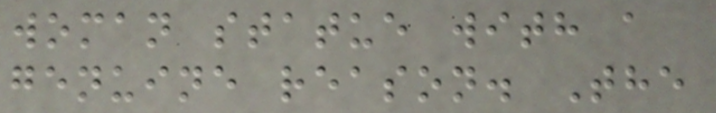woman statue with a
genuine reason. The
